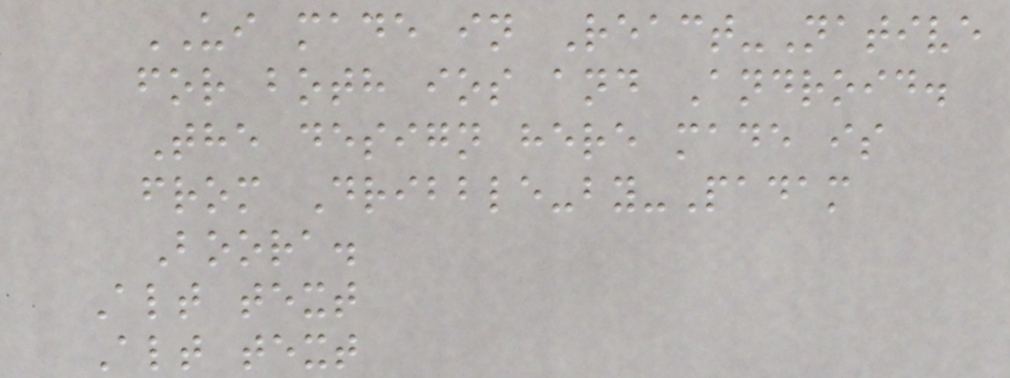UI made in React-Native
for both ios and Android.
The design here made is
from Dribble-by-Padam
Boora.
Alt text
Alt text
